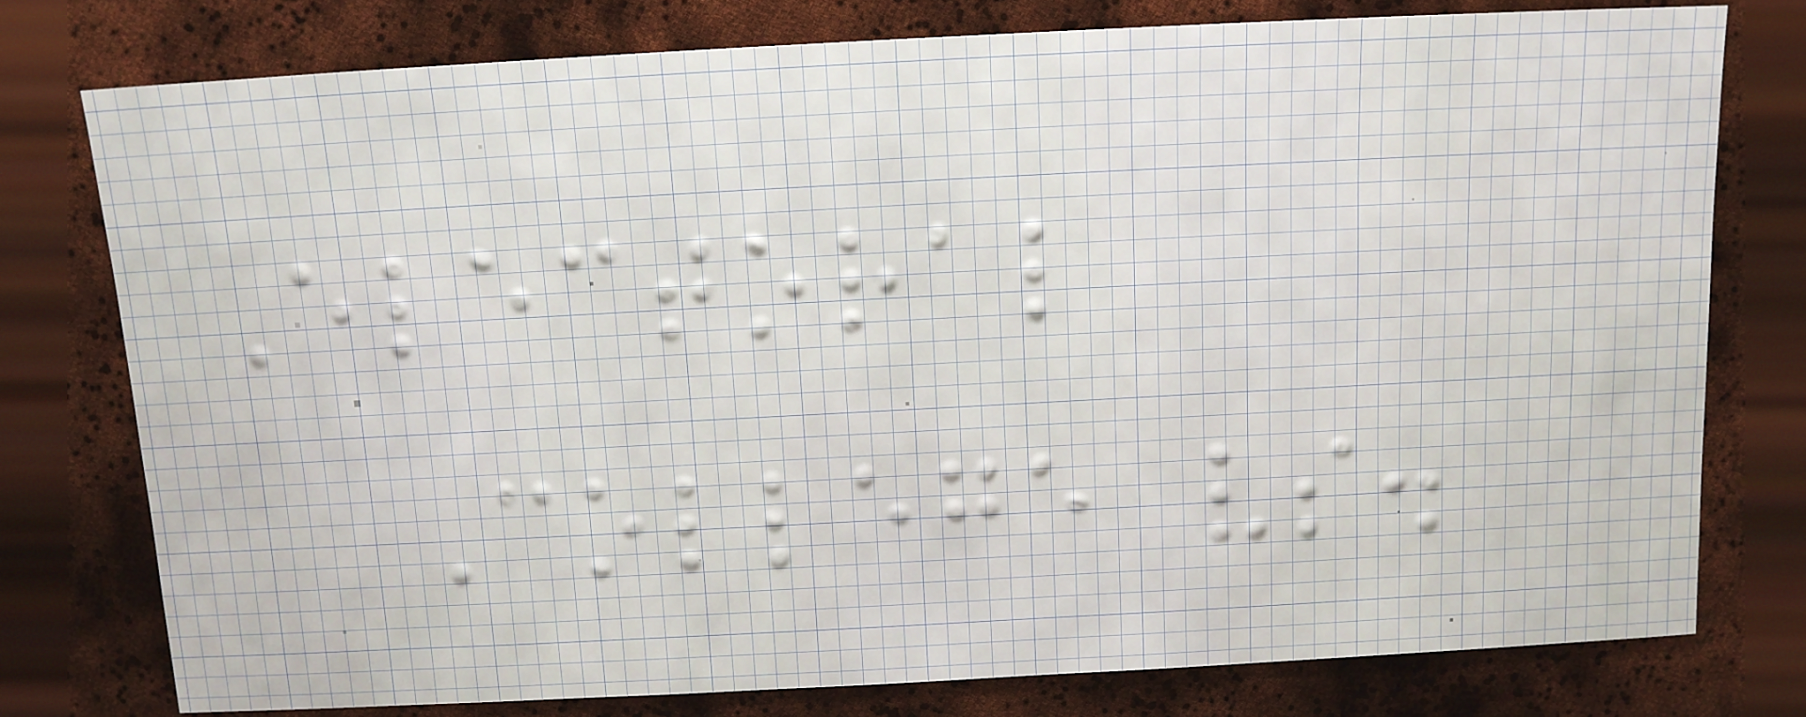Electoral
College vs.
